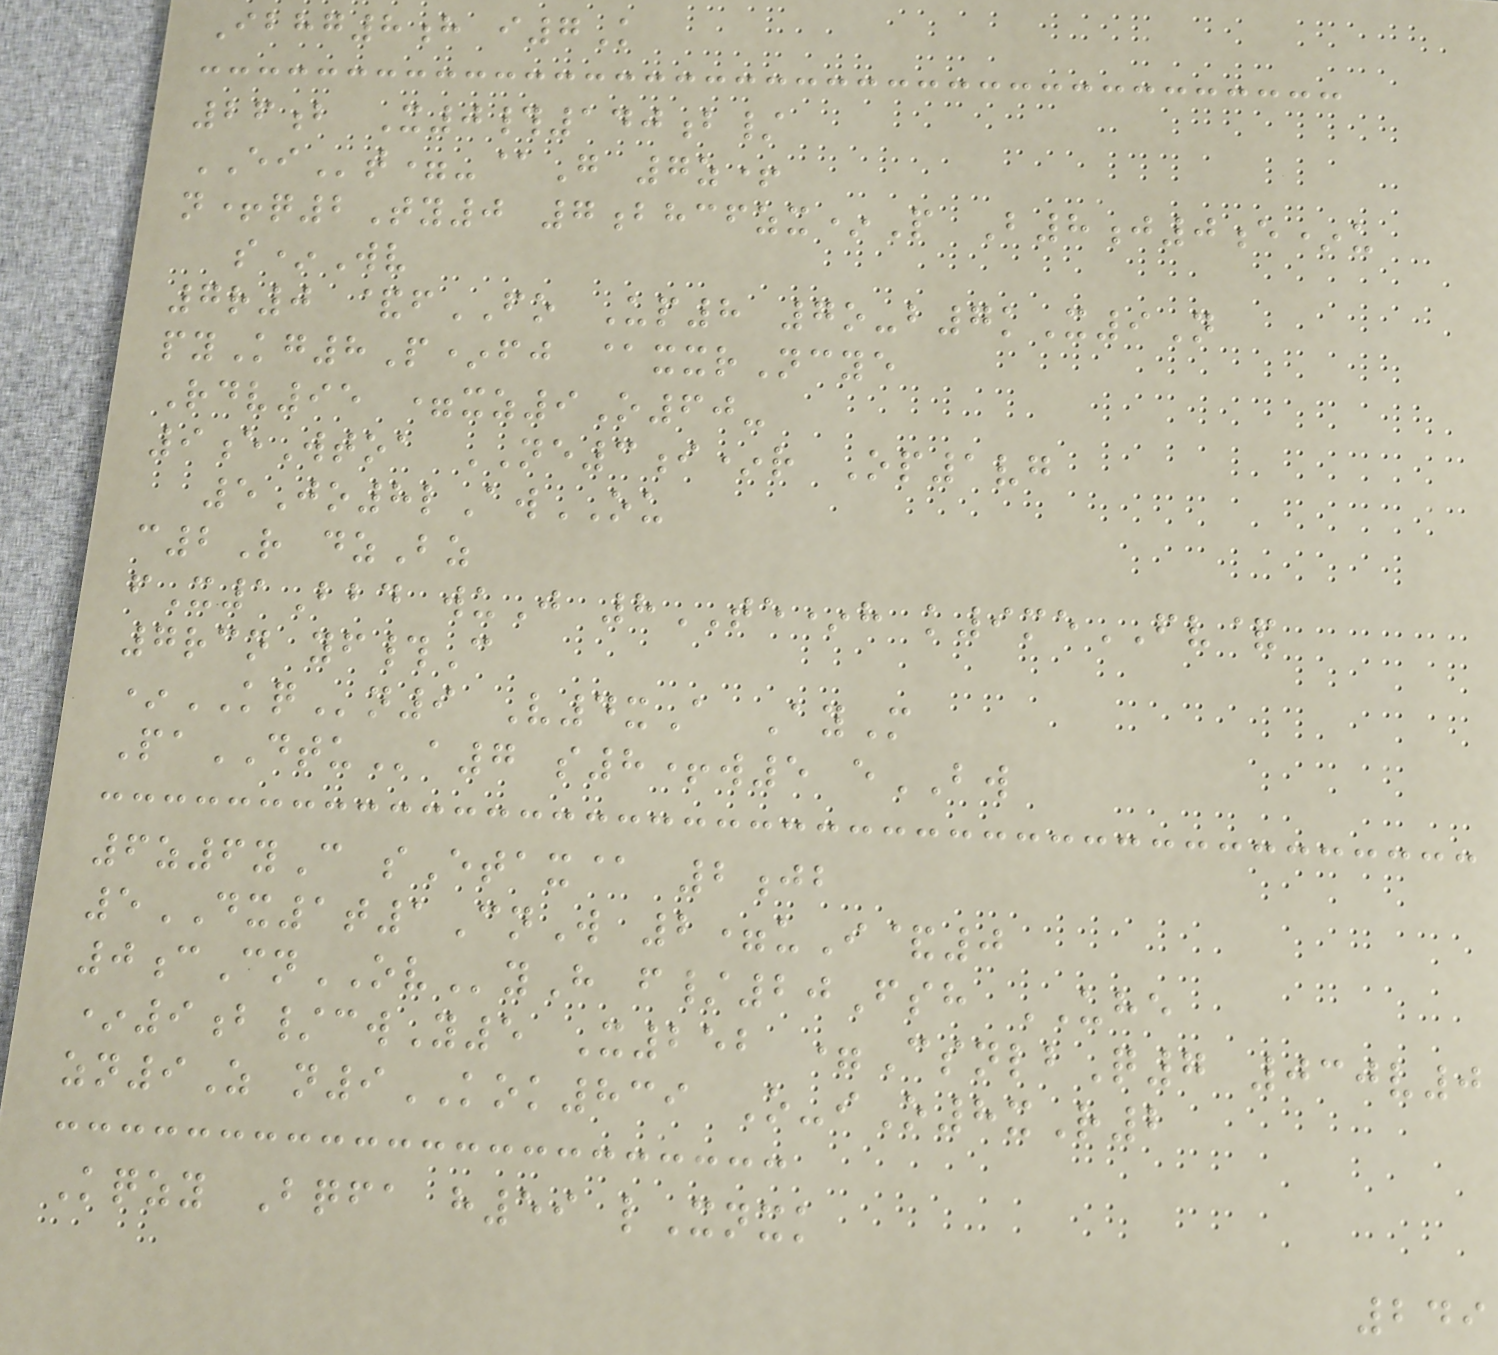Ibhg8h i7K
26b X0#140b/
EIt=-@G 7z+
n+q2Ty0 7bhcfzx*P B8j0e*u
s*Wv
7r0 &fFO Up8 7o-b7kX9N
pyKg8P*fj @xxrNcye
Rdv95 =xz9O60-
9eWtoa NE3i*r Op1vg
5Jo8lAwOU
c2R dzBz
fX1Bbd wuJ 8TE*h k9meFV&
7rcn yf#C
*KQn9 V4xA AyM
PaDTUa7 s8+w5 eBW
6z6yC sEtax@ 2jb
5DX1t1CnW 2=uI&0
0cCnOVyH f/20Fsh UHE
*9b/cwY5 X252 =CsnlbQ7 030v0
zn9Z n9KOK839 O-iO8xR2
Kqzy Bqfa h59 lXnxk
249
